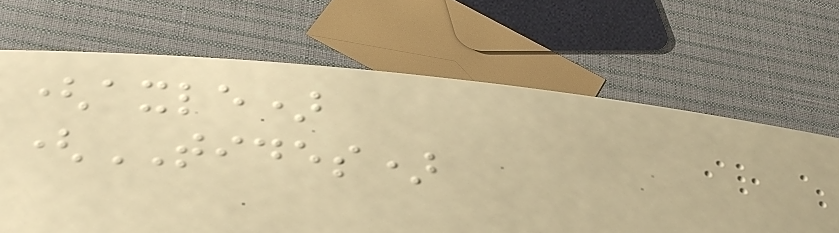(axle)
(TIDES)
